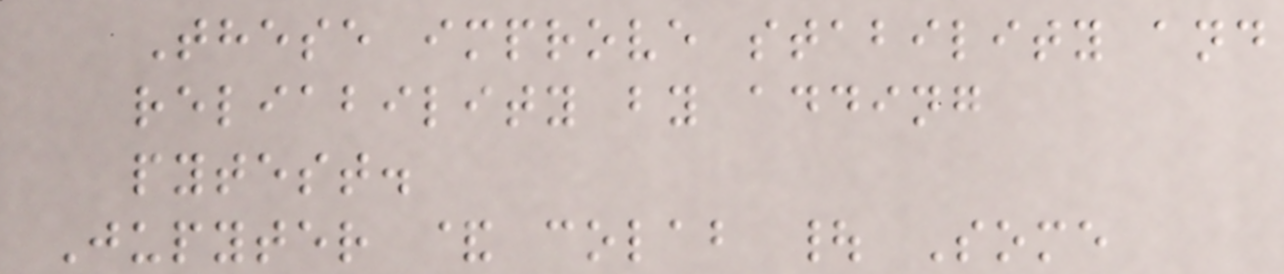These improve stability and
reliability by adding
pytest.
Jupyter & colab | Some
